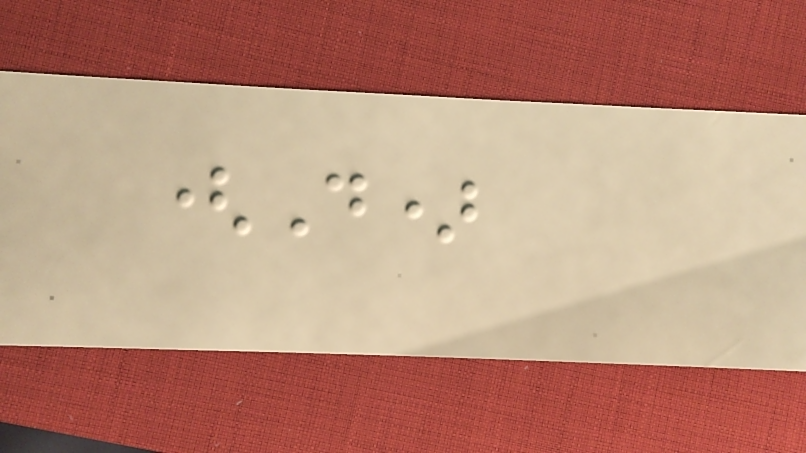(D)
